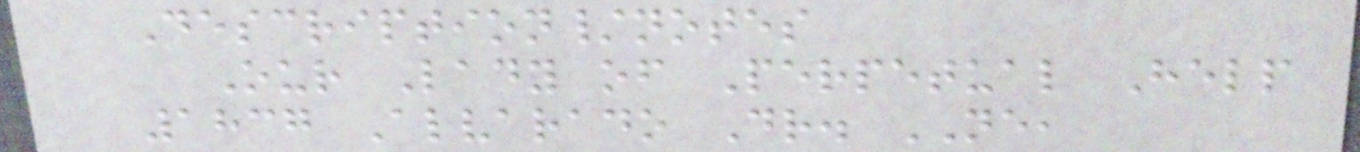Description/notes
Our Lady of Perpetual Help
1837 Alvarado Dr. NE,
